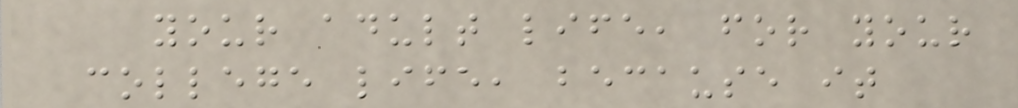your adult life, for your
college life, because it
